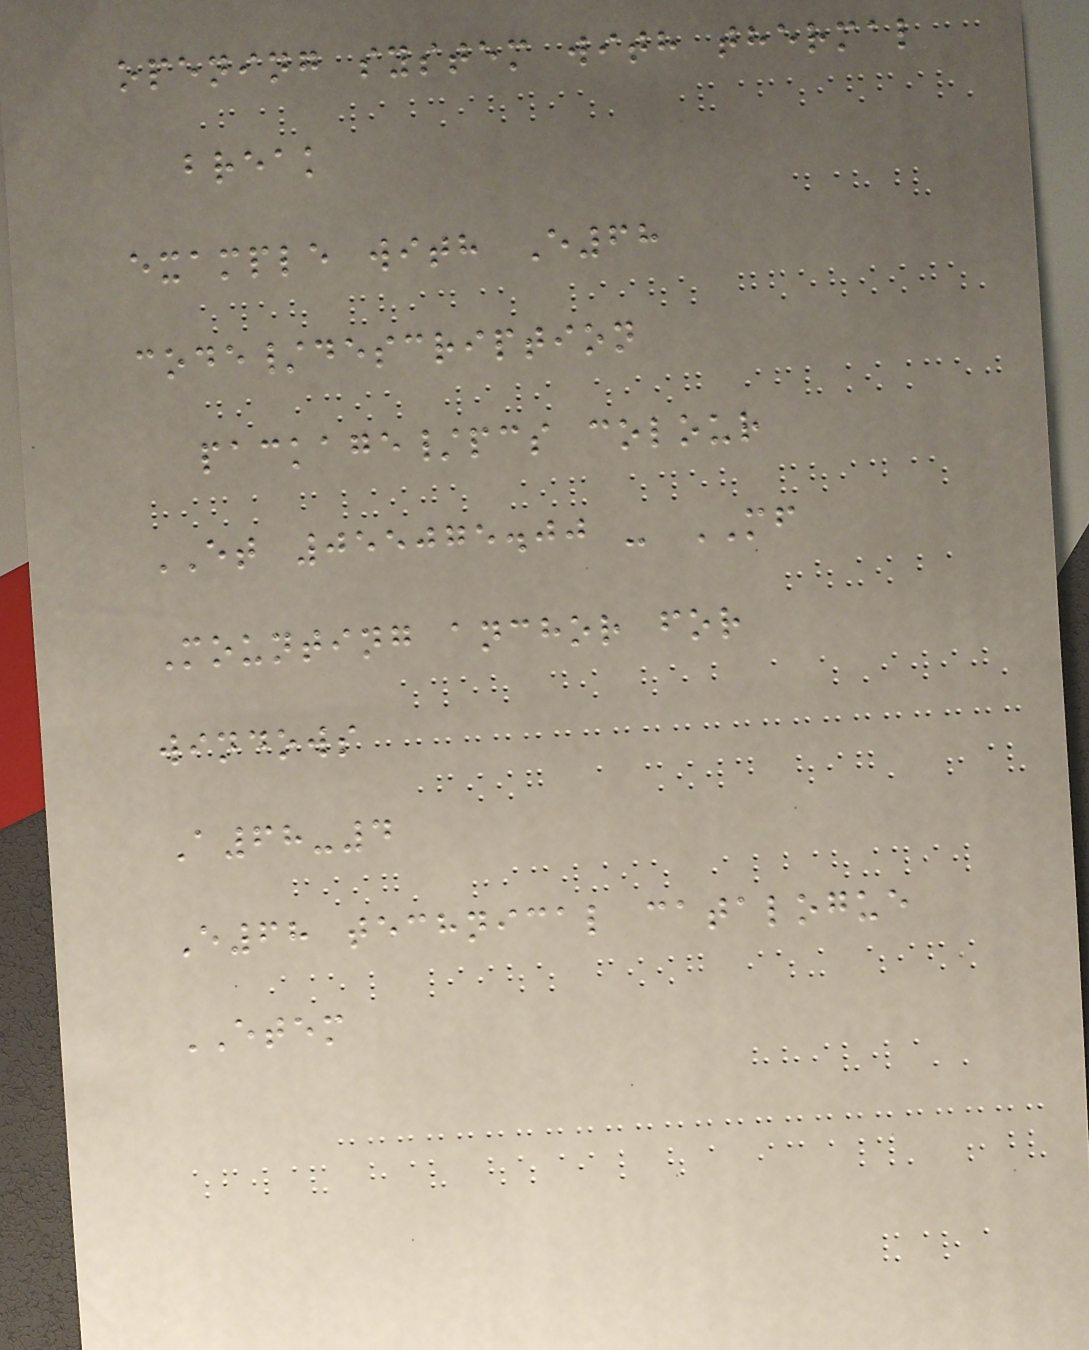opening system with thermal
break
example with E68
code/description
package/pcs colour
ET 055075.00 - MF
Mounting anchor for
windows
A68-4
E68 technical catalogue
ETEM
